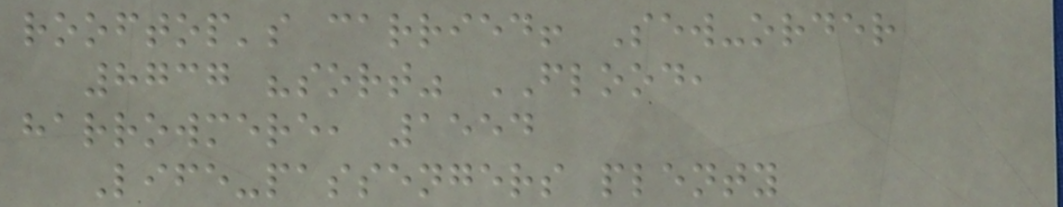rooftop's carried! Sew-order
8737 "sort" FLOOD,
harrowmere, 1554
Life-passengers plenty
